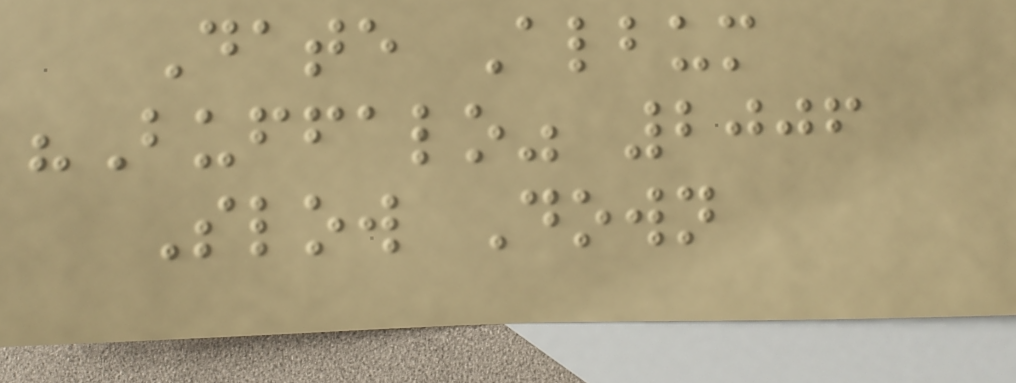Date Album
"Buffalo" 2006
Slow Down
